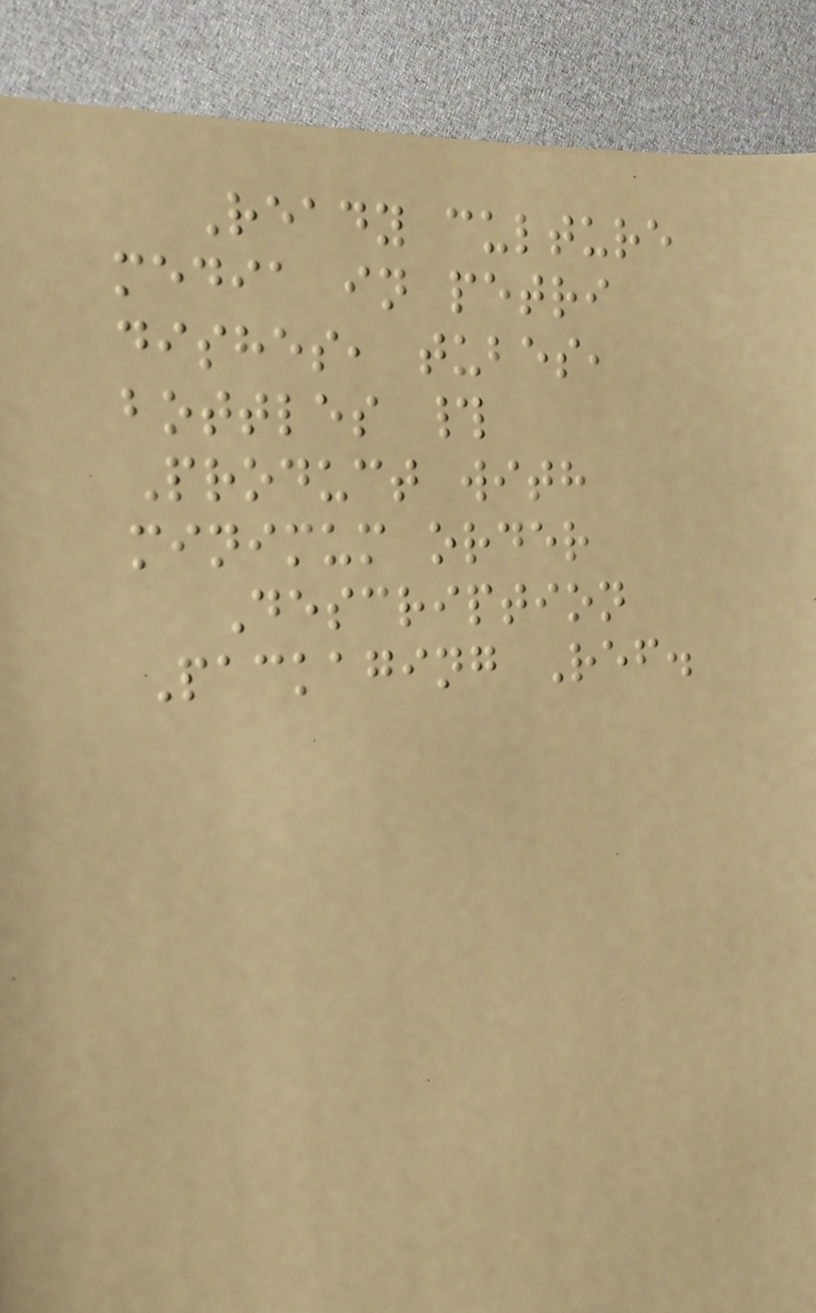Ready culture
media in petri
dishes, tubes,
bottles #
Product with
minimum order
Description
Packaging Ref.
